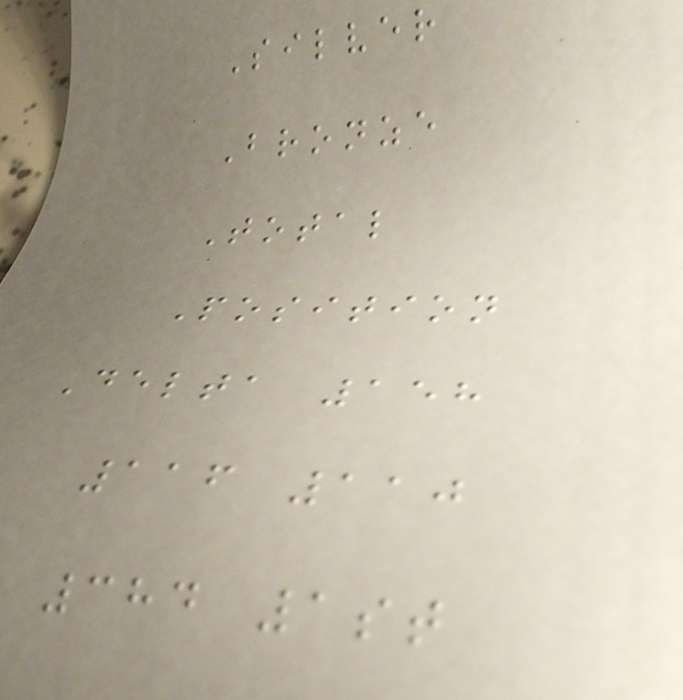Silver
Bronze
Total
Position
Delta 158
116 110
384 1st
